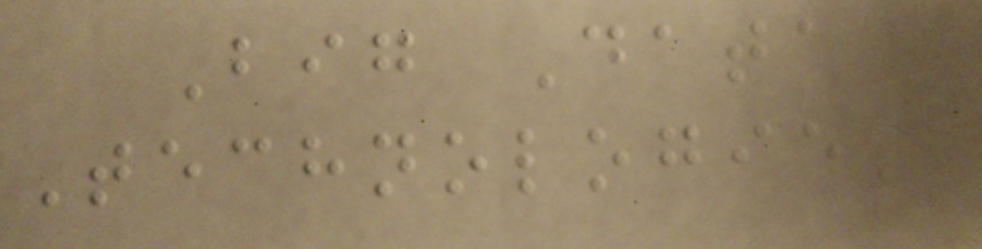Big Data
Technologies
